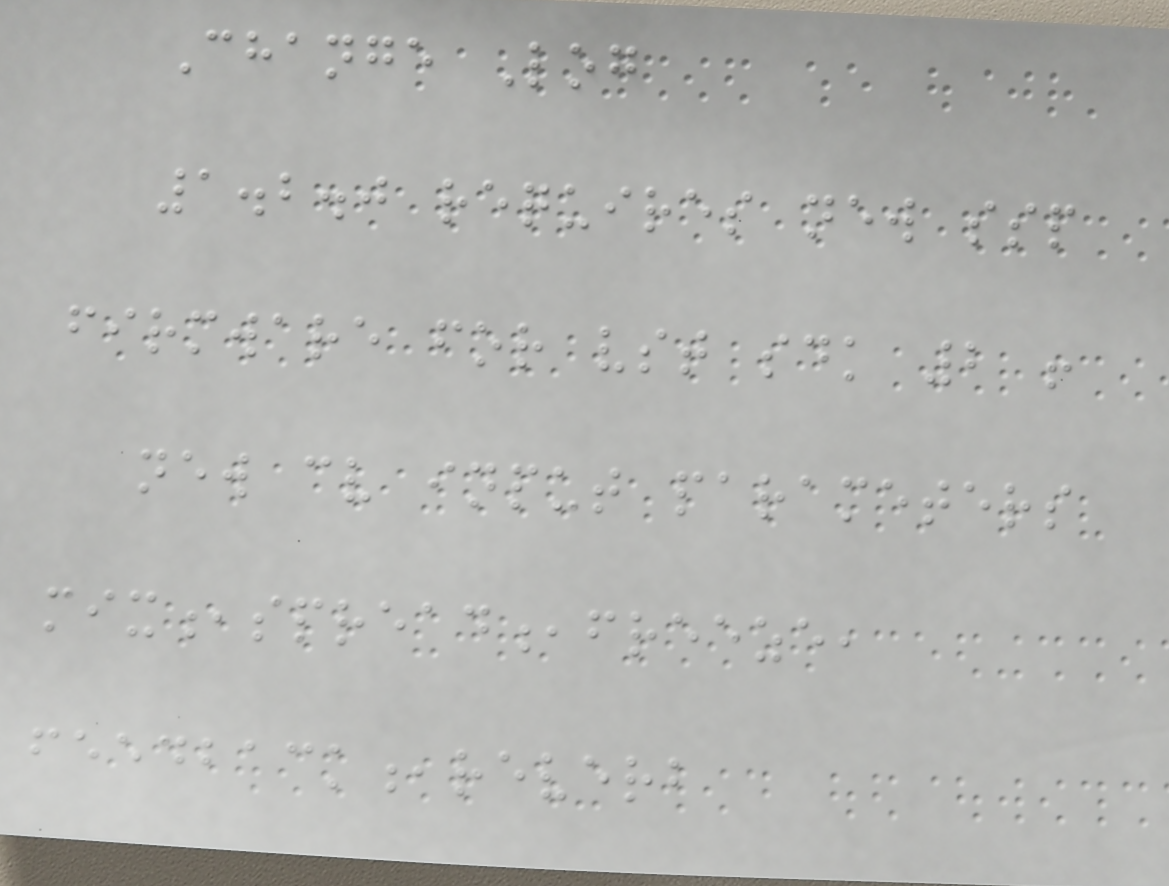Change Log
1.2.0 requires new ssp
firmware for vst sdk 2 !
new cv input parameters
mix,spread,freeze,
feedback,reverb
